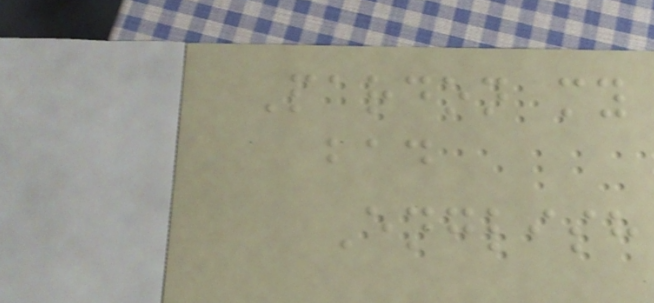Pardon my
bad
English
